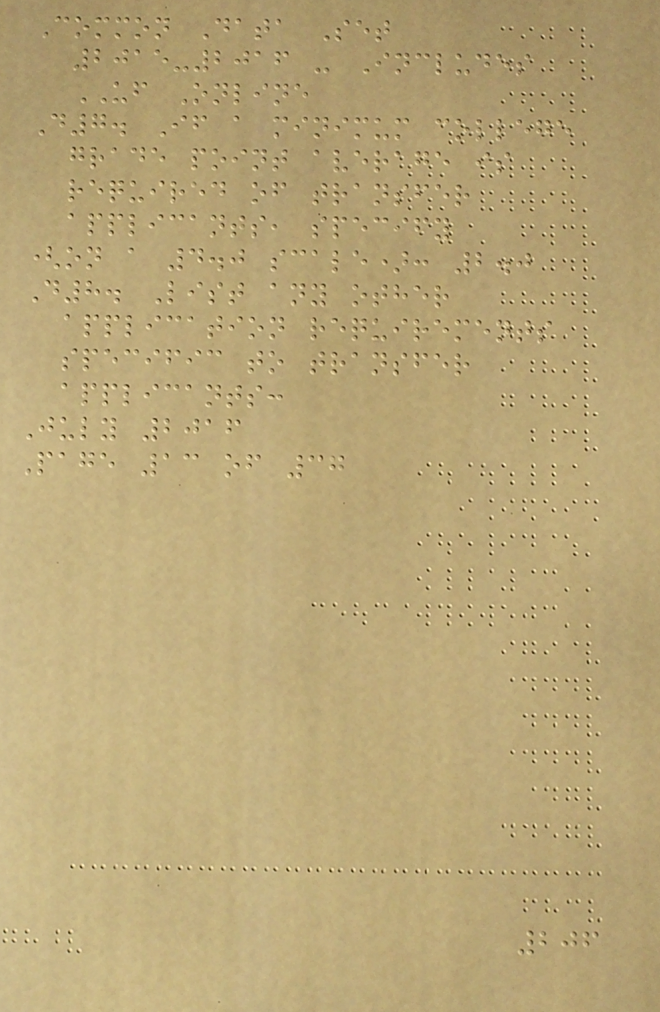Common Data Set
2015-2016 - Includes
UF Online
D7. If a minimum college
grade point average is
required of transfer
applicants, specify
(on a 4.0 scale): 2.0
D8. List any other
application requirements
specific to transfer
applicants:
July 2016
Page 13 of 37
206
